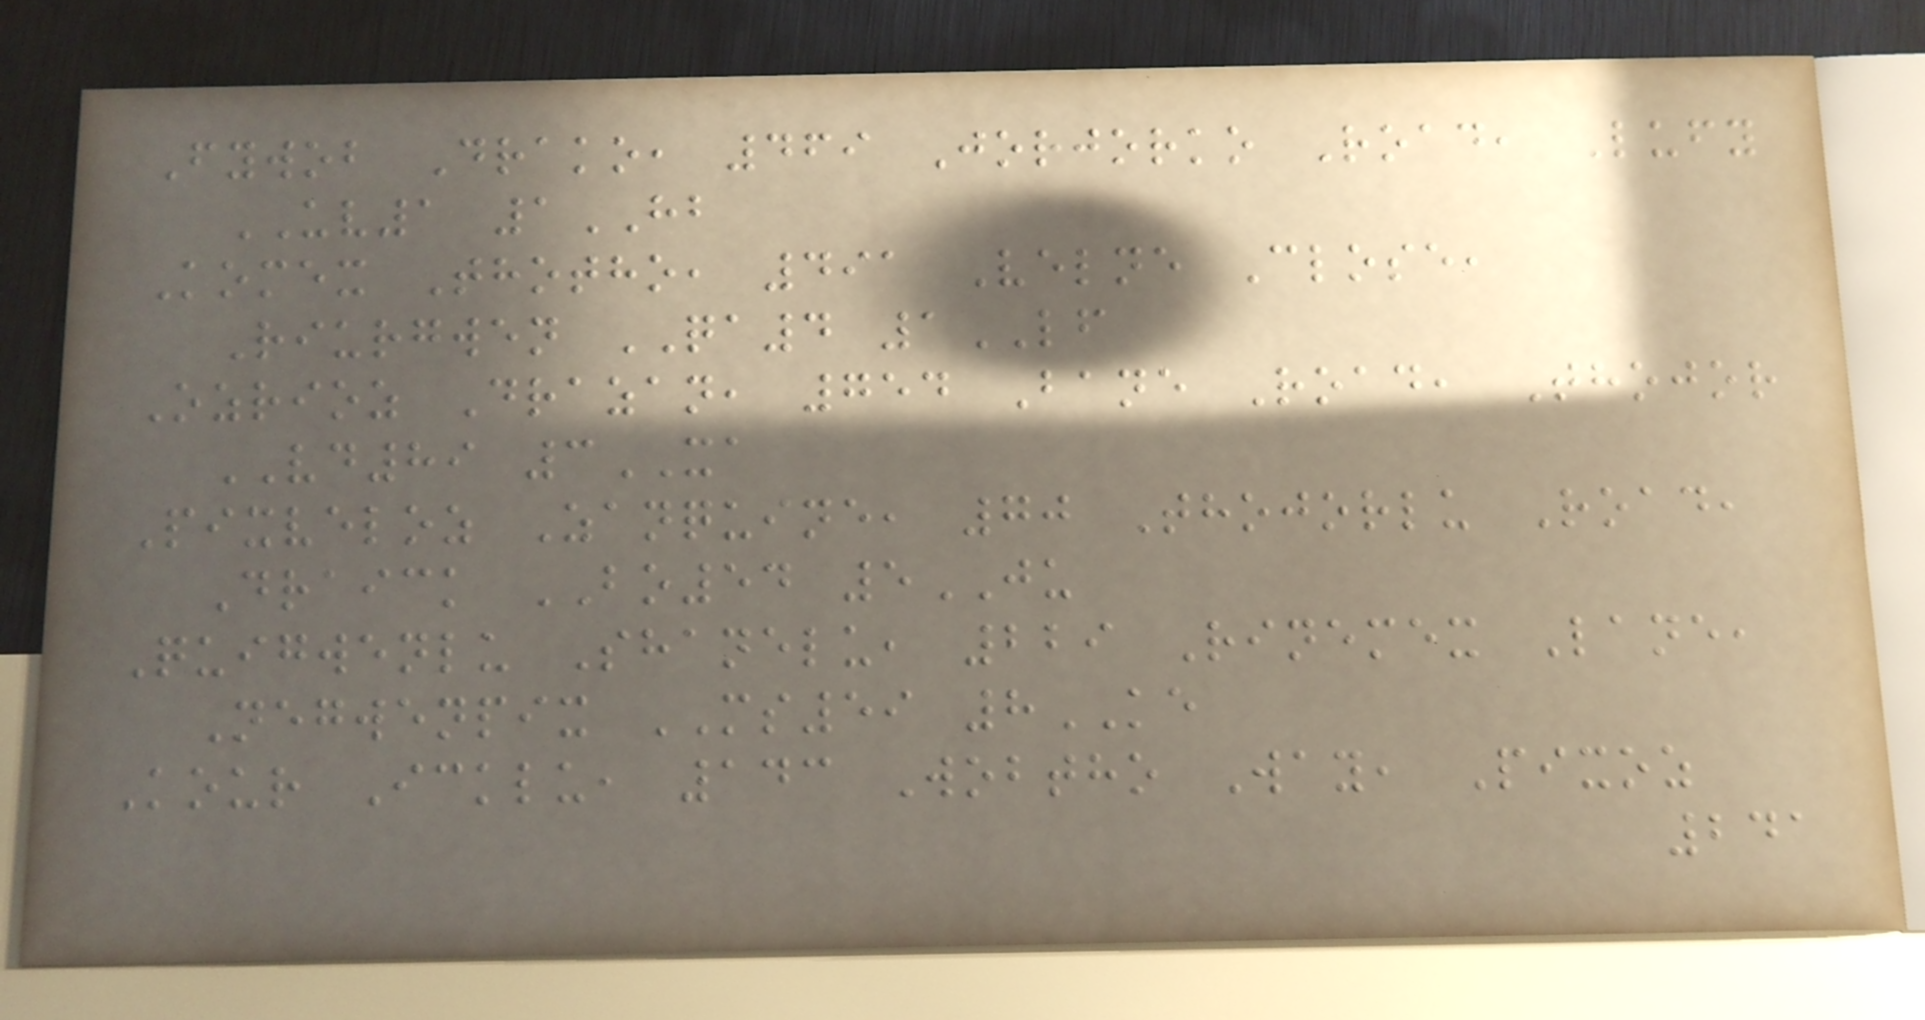Fywob Drako, 469 Jorjorko Road, Lufy
UV1 1HB
Komex Thotho, 491 Velne Close,
Riurgwen QA4 1LF
Ozrioz Drazan, 754 Bane Road, Thojor
VD89 3XA
Pixveloz Zanquine, 70 Thojorlu Road,
Draick BO54 5JU
Quigwenlu Shanelu, 229 Rinemex Lane,
Negwenpix MS59 8KE
Kour Icklu, 143 Wobtho Way, Pixoz
241
